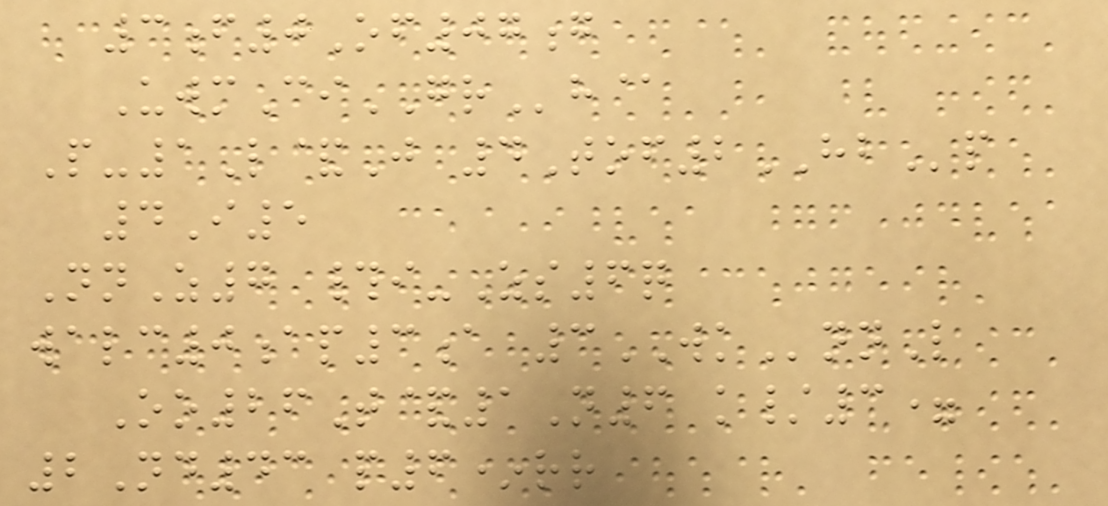3f0Of07g
UwmCiGRh@
P-1L&J 4Tof2HBp
4I5
NnZ7 #i-Zs6q
walc0ap3a 3WKnnL
Oo26T&1N6 k/3=
2Nd43 p6*rr
